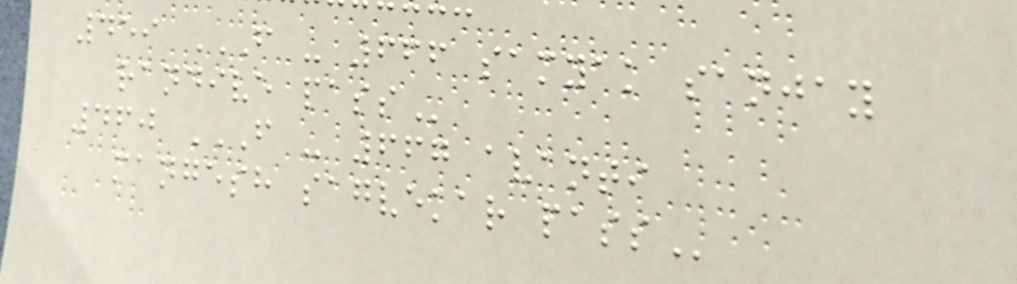459 F - 666 SAMYAK SANJAY
RANDIVE PASS
460 F - 667 AVANTI
MANGESH SAGVEKAR PASS
